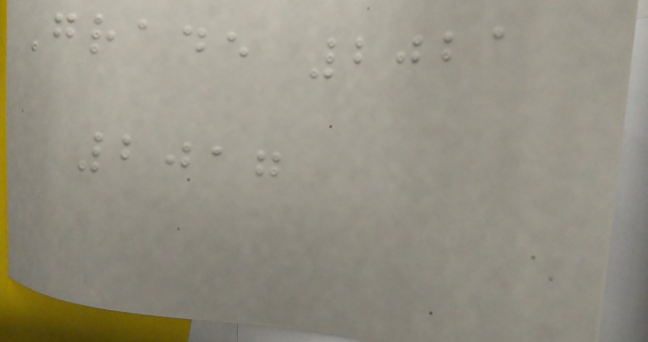Grade 2021
2017
